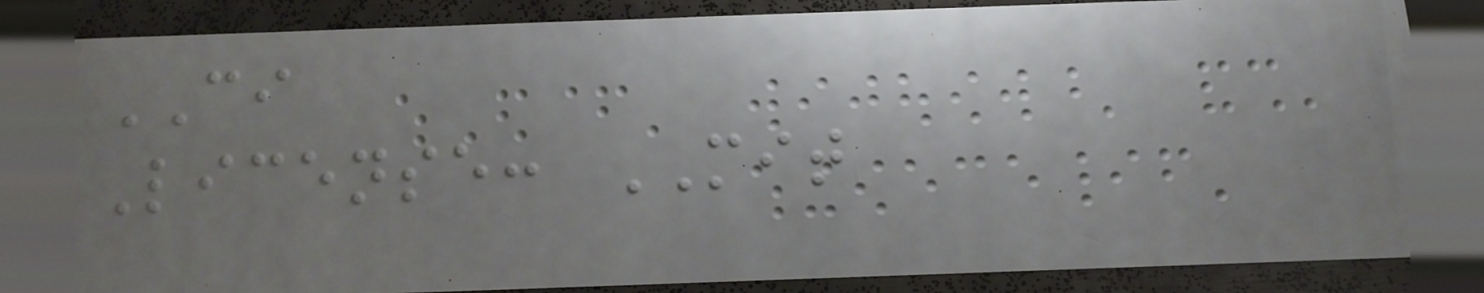CI
License: MIT
